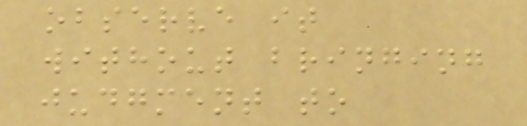observe it
without bringing
judgment to
